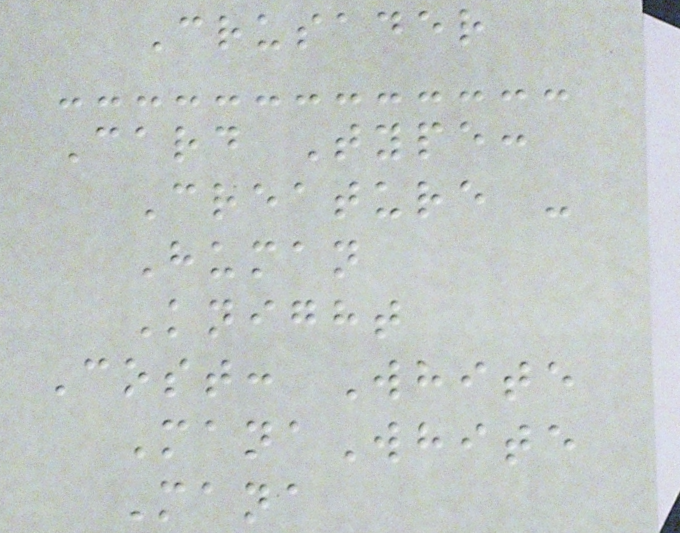Crusader
Card Type:
Creature -
Human
Knight
Cost: White
ManaWhite
Mana
